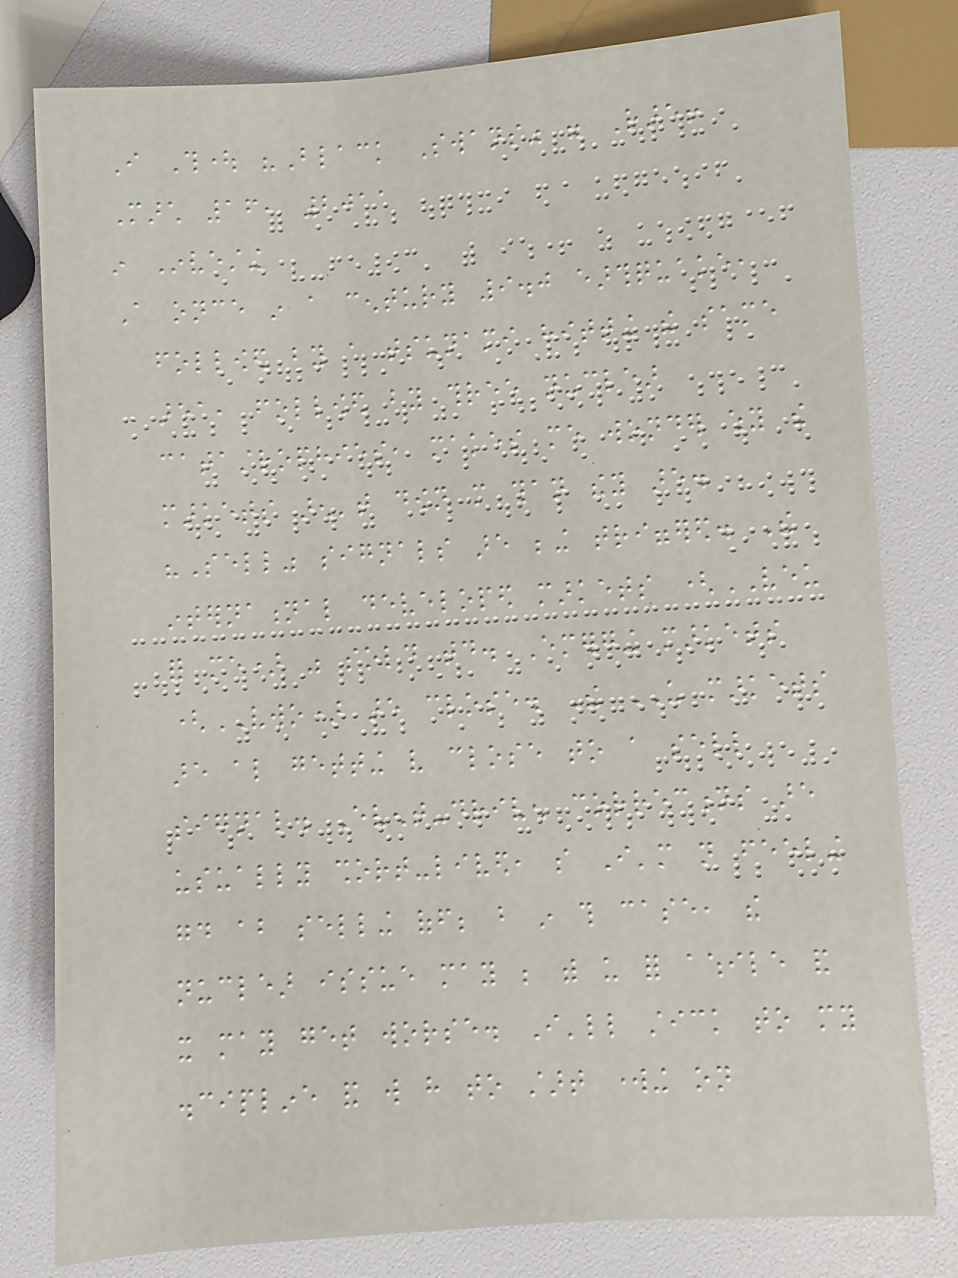I Thought "Black Swans" were Rare!
March 16, 2011
in Investing
A once in a century 9.0 earthquake,
followed by a tsunami hitting the same
area, followed by three nuclear
catastrophies, makes me wonder why the
markets aren't down more than they are.
"Sell" signals are being triggered. The
international developed markets (VEU
for me) was sold today. Emerging markets
(VWO) are close. The US markets
are also getting very close to a sell
signal. Event-driven corrections are
usually short-lived, so I'm not feeling
good about selling off; but in this case, the
nuclear issue may be with us for awhile and
it may get worse. I'll stick to my
discipline and will have to start working on
